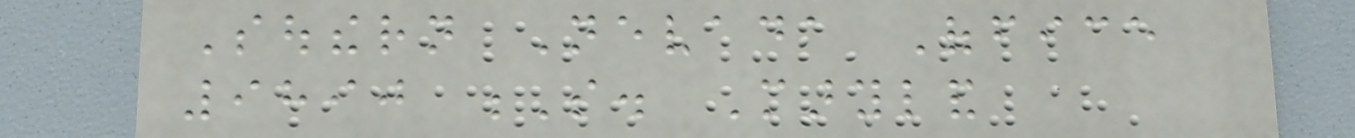Southern Nevada Office
9890 S. Maryland
